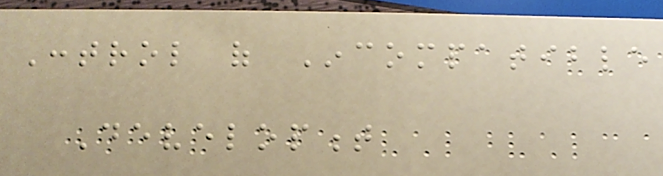Control of Incompatible
Development
